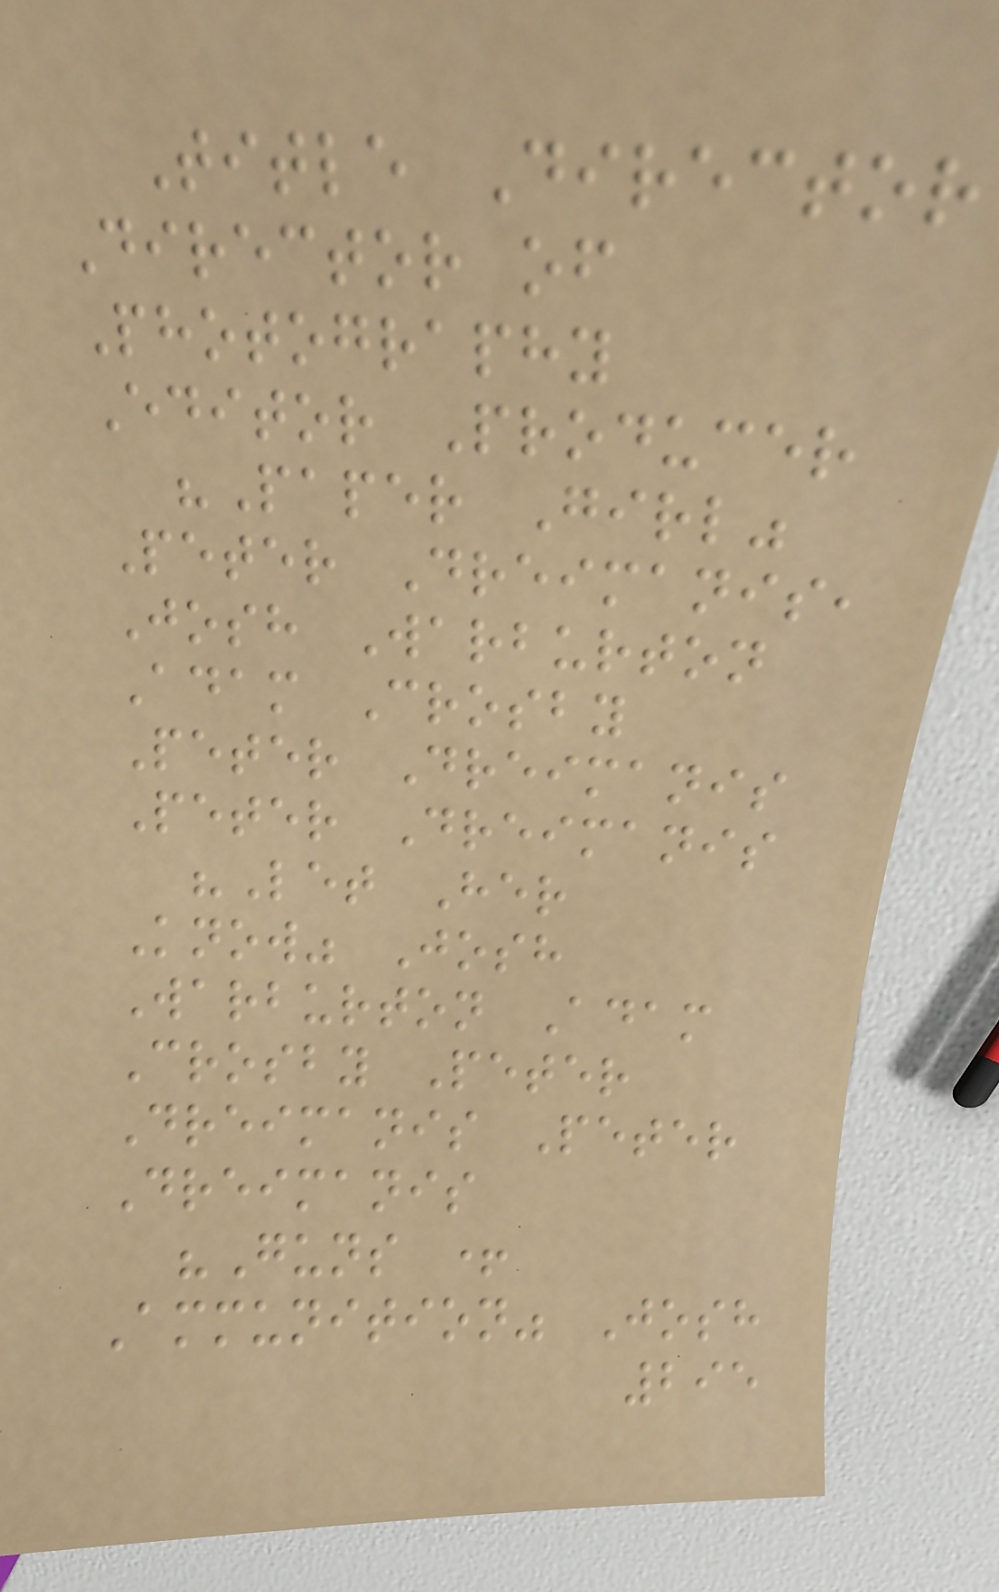Title Director
Director of
Photography
Editor Producer
"Paper Girl"
Peter Dreimanis,
Josh Warburton
Adam Crosby
Peter Dreimanis
Peter Dreimanis
"Let Her
Know" Josh
Warburton Adam
Crosby Peter
Dreimanis Peter
Dreimanis
"Guns +
Ammunition" Josh
295
